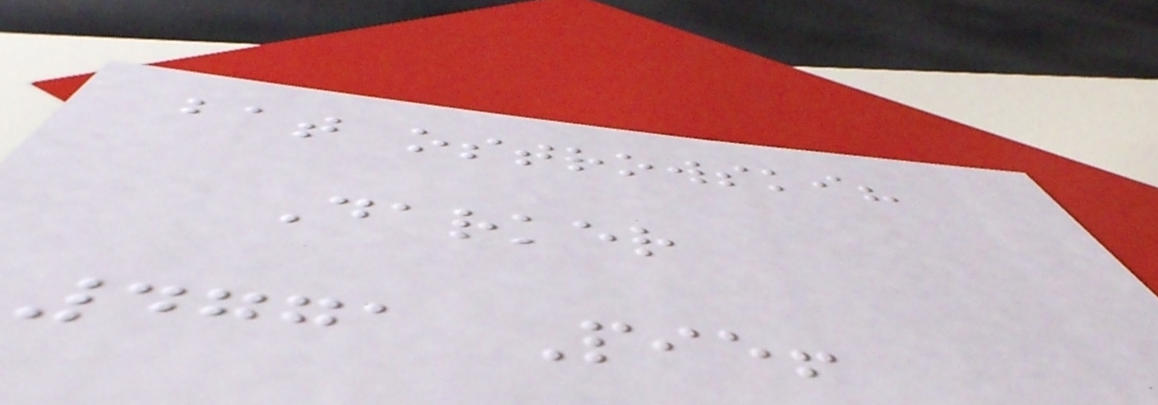bat ostrowski?
Darker
4771 Pie!
